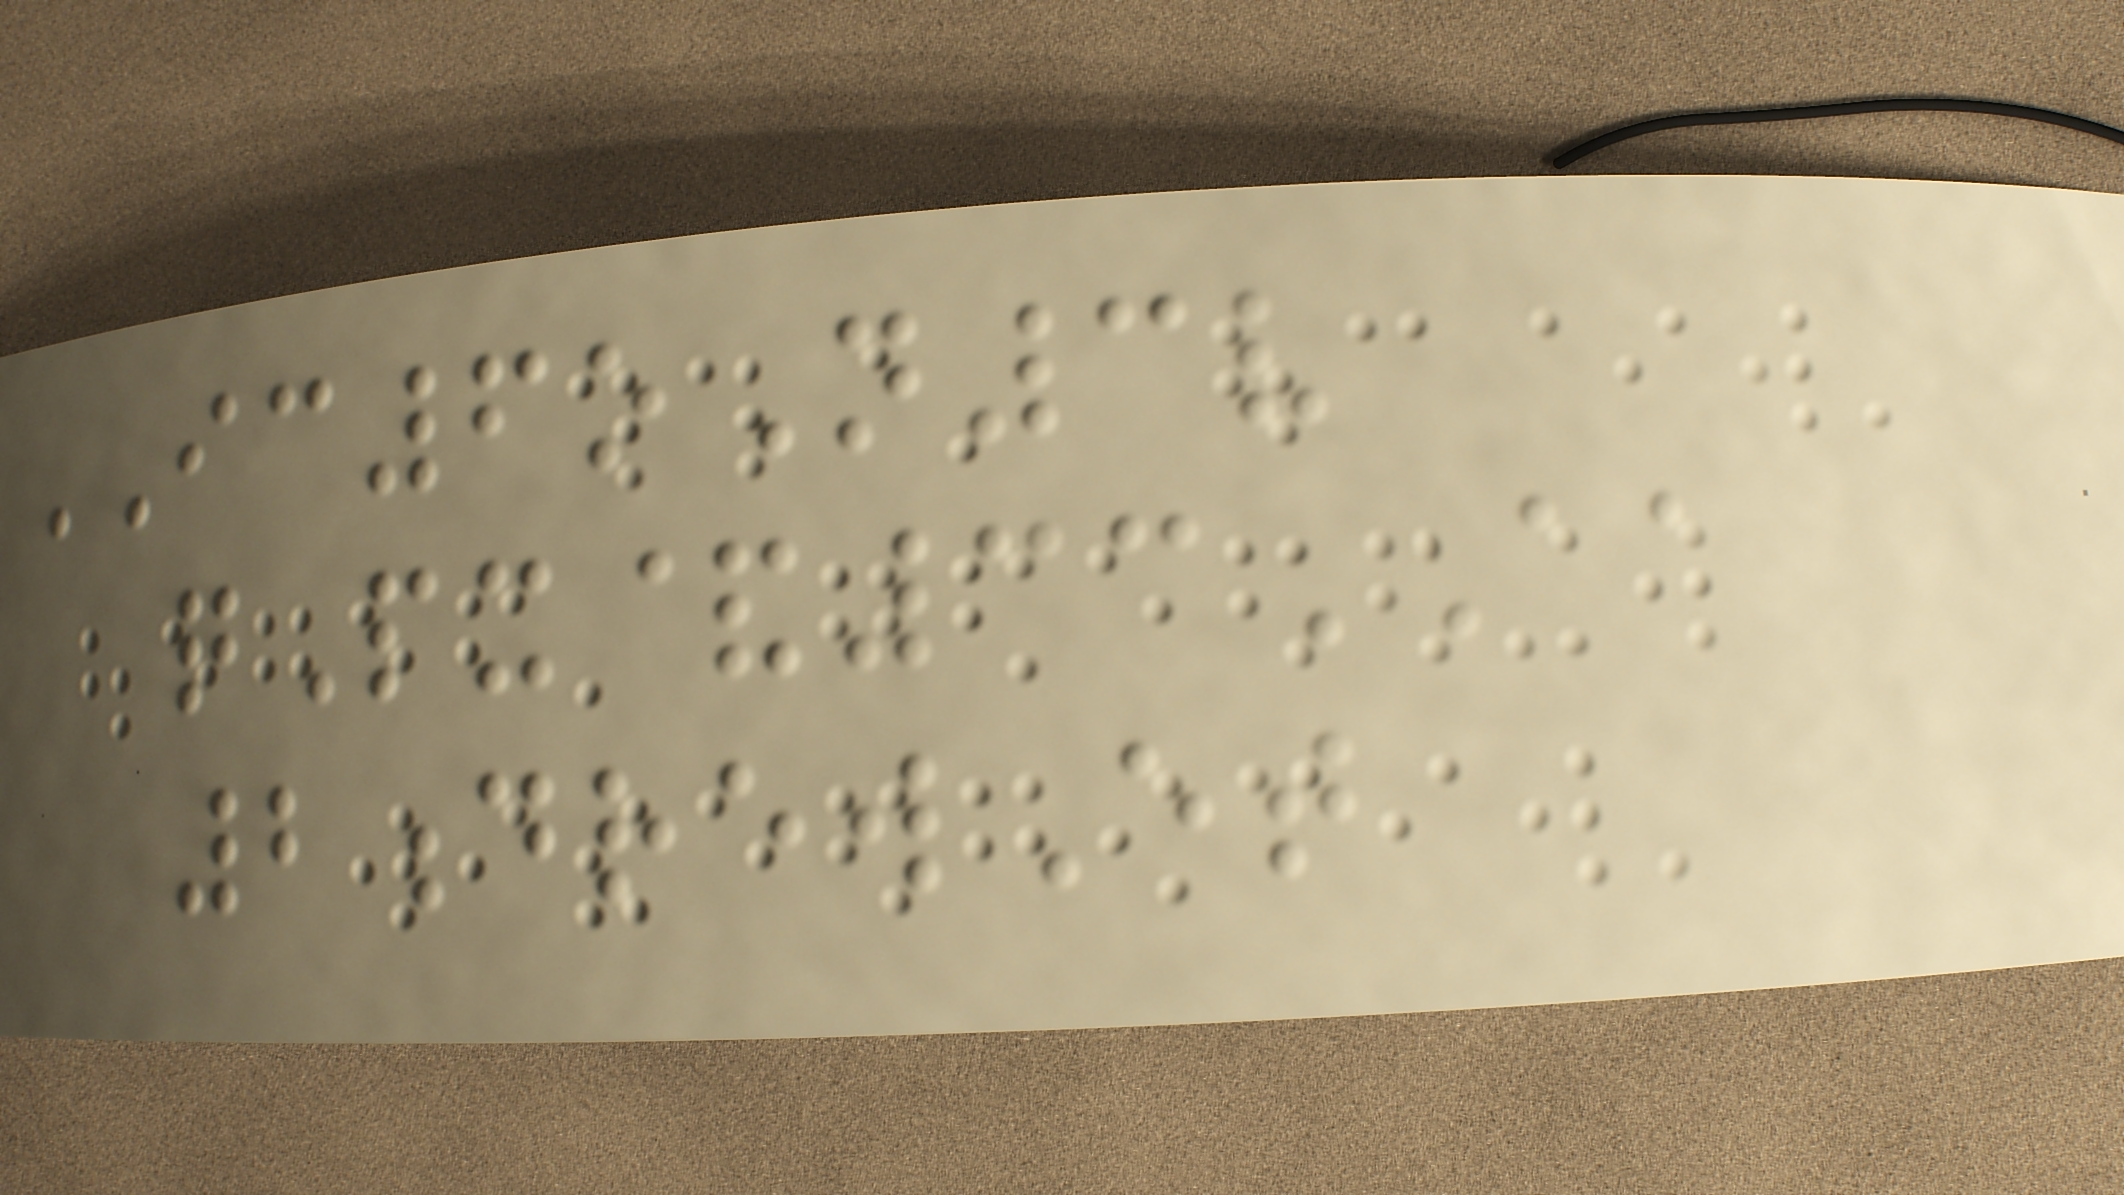IC6oN3v
qPx&33AA
2drewEt
